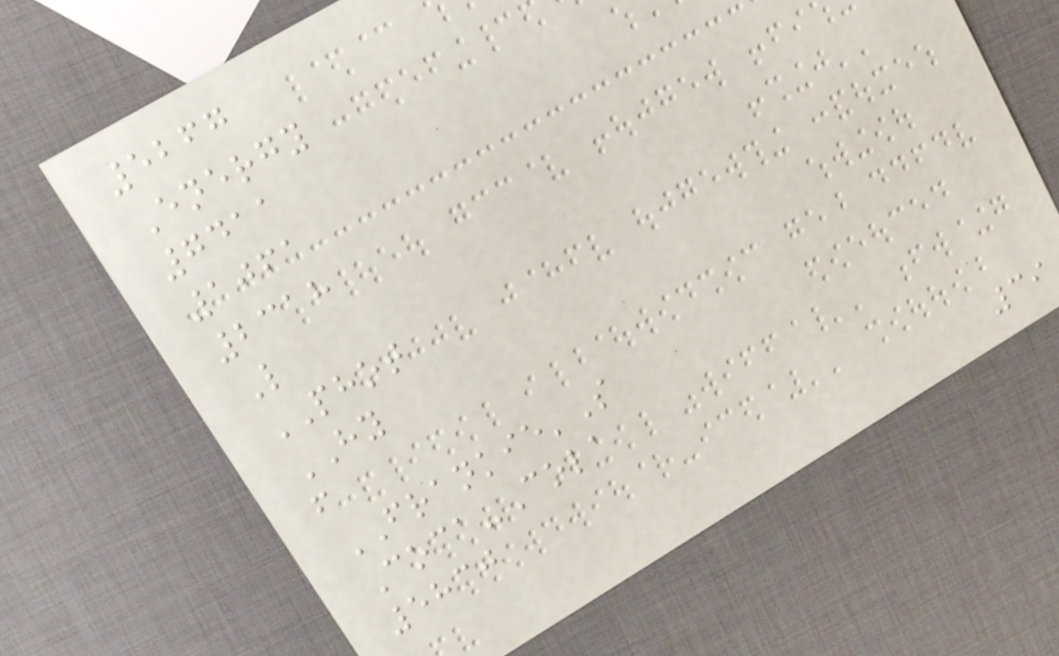5267
Energy
7411
1061
2318
L
PHOT
HY
f
FRANKIE'S
Coca-Cola
5830
39
